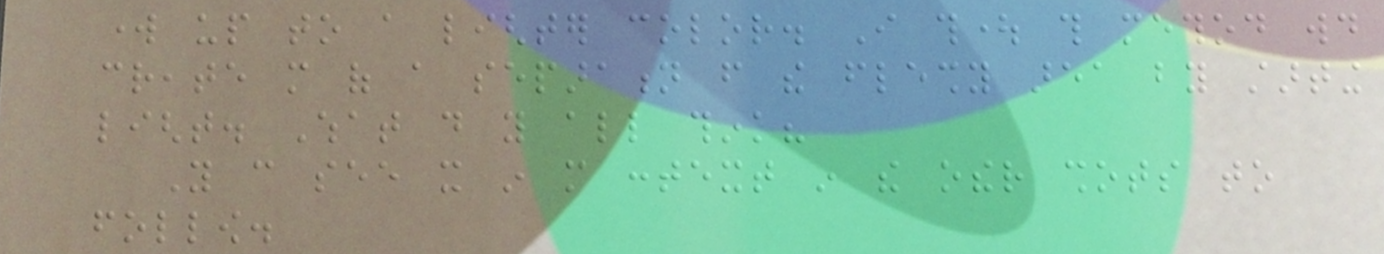work up to a lighter color. I thought this method would
create more of a separation from the fleshy area by starting
light. What do you all think?
You can see it in more context in the other shots to
follow.
